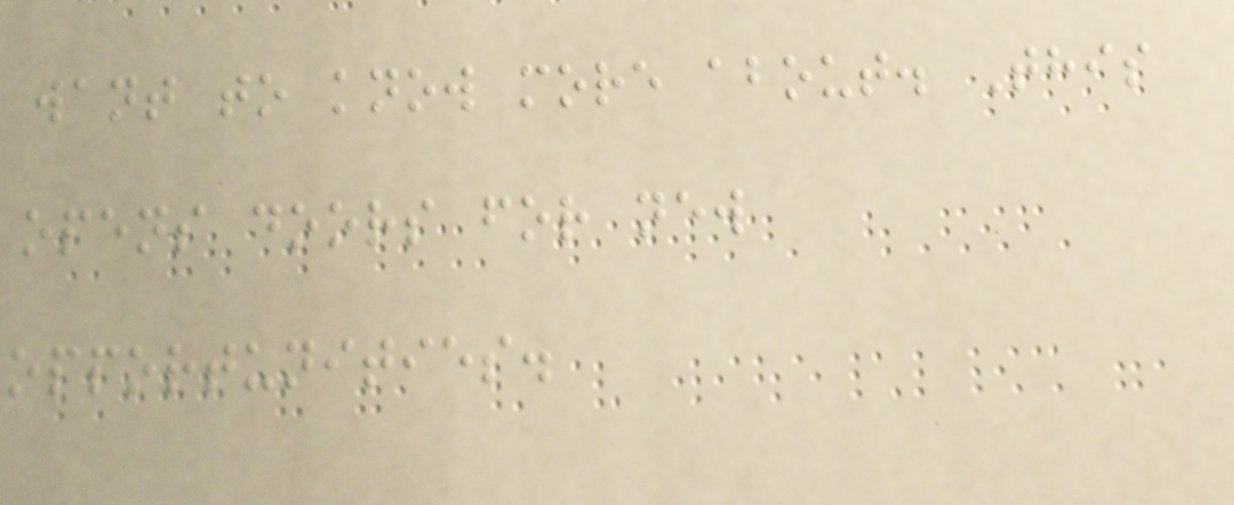want to know more about. This
opens doors for new
opportunities.
